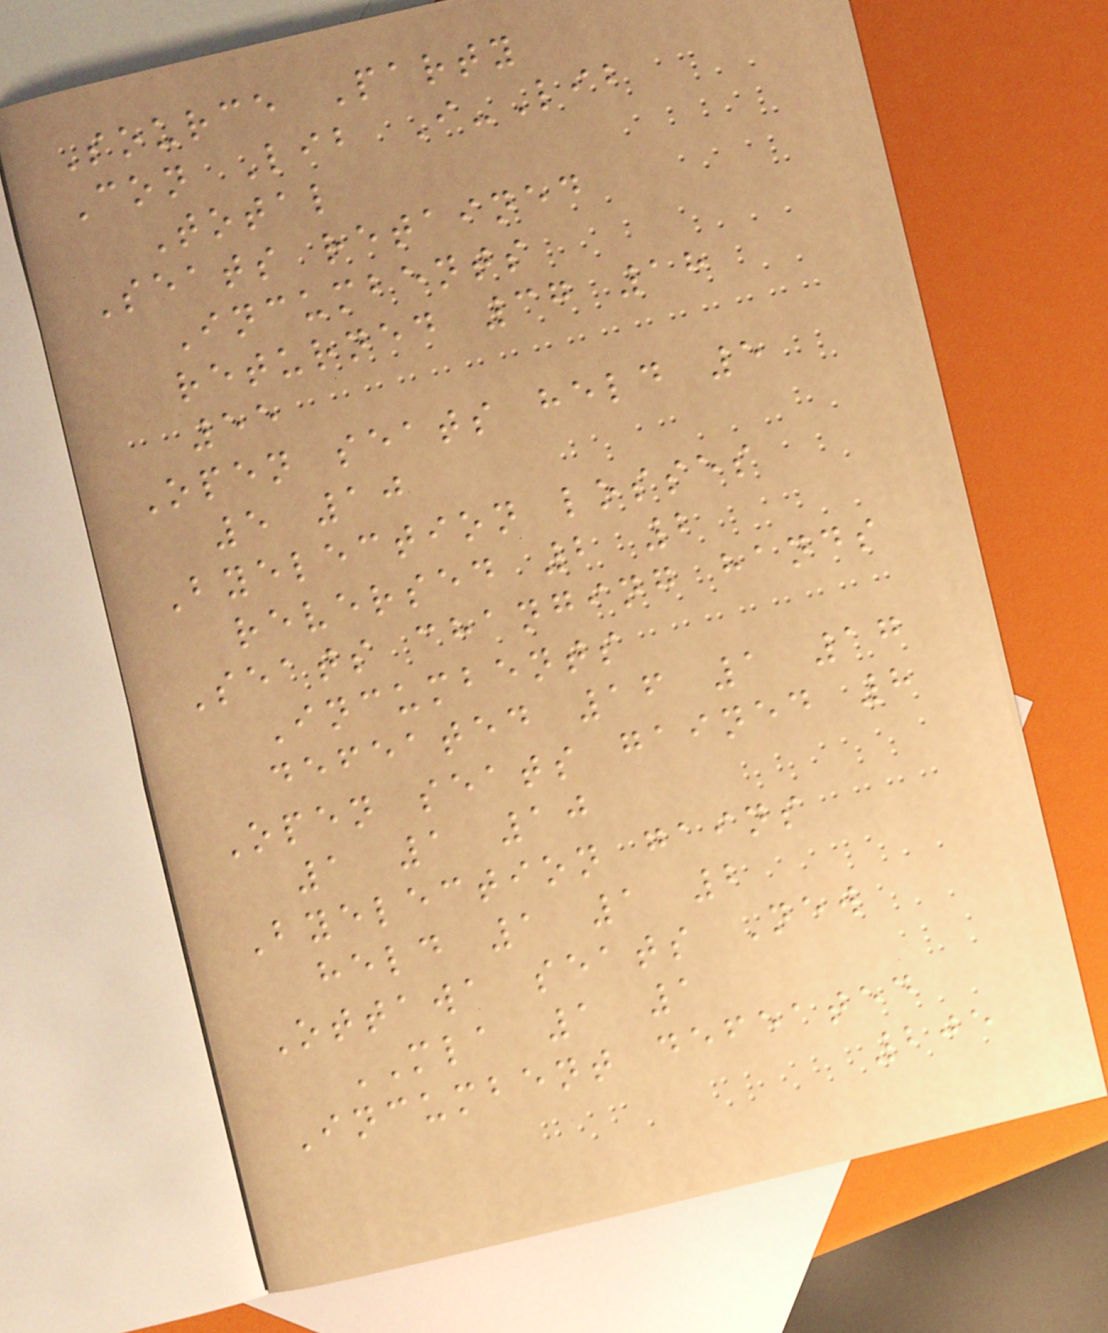Source Party
Con Lib I-Lib
Total
Seats retained
Incumbents
returned 37 18
55
Open seats held 5
5 10
Byelection losses
reversed 2 2
Seats changing hands
Incumbents
defeated 16 1 17
Open seats gained 8
1 1 10
Byelection gains
held 1 1 2
Ottawa seats New
MLA 1 1
Incumbent defeated
205
